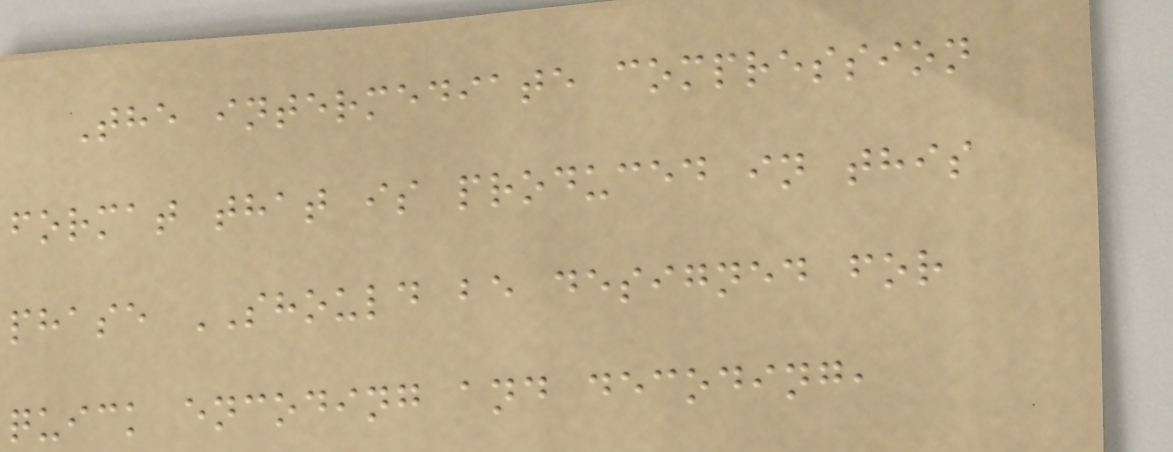The intermediate compression
format that is produced in this
phase SHOULD be designed for
quick encoding and decoding,
